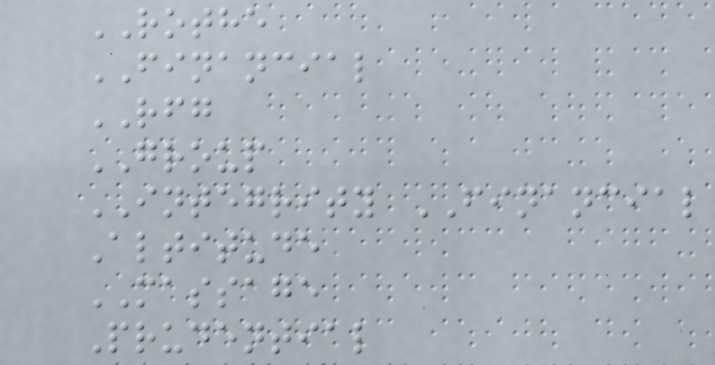ROTHE
FINANCIAL
RFG
GROUP
INTEGRITY FINANCIAL
Altitude
MASSAGE
Prudential
